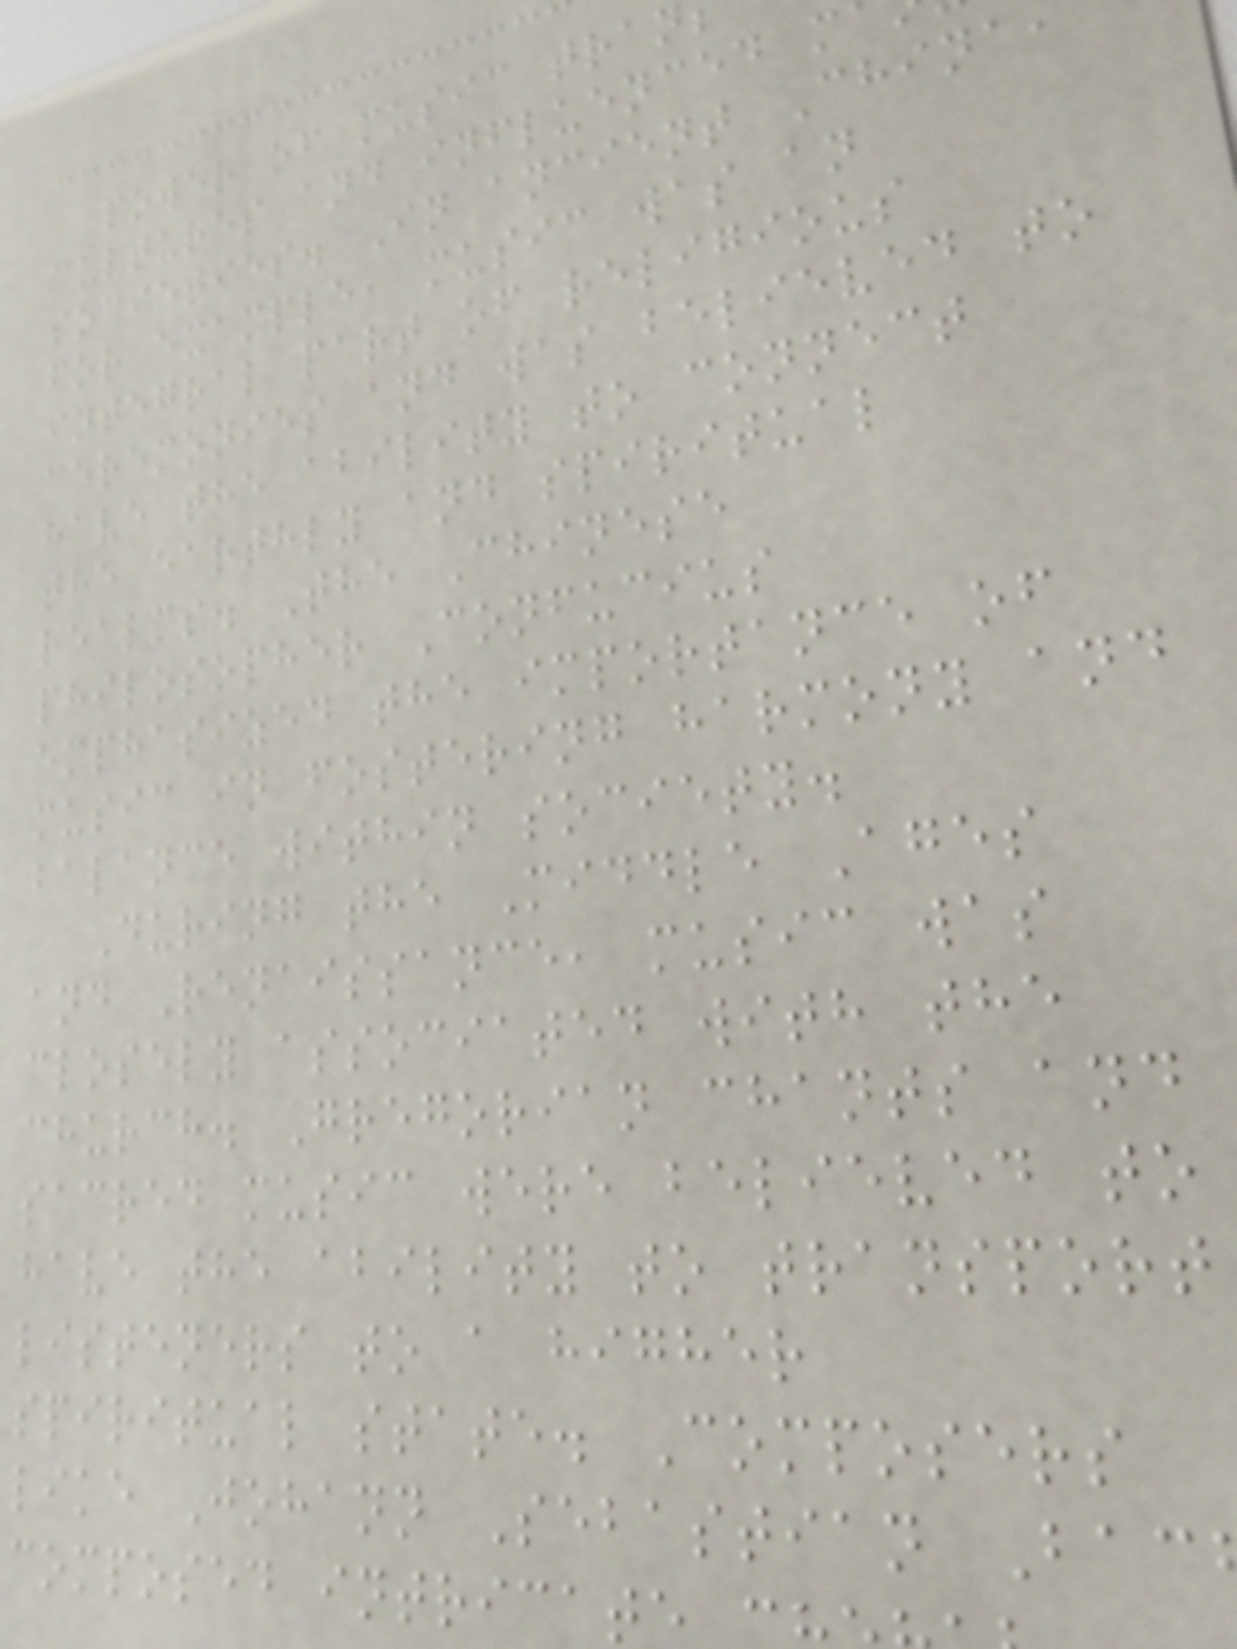power of music tran
cultures and influenced m
societies. In ancient China
for example, music was an
integral part of religious
ceremonies and was believed to
have the ability to connect
the earthly and spiritual
realms. The Chinese
philosopher Confucius
emphasized the importance of
music in fostering harmony and
balance within society.
During the Middle Ages
and Renaissance, music was
closely associated with the
church. Gregorian chants and
sacred music were believed to
have the ability to transport
listeners to a higher
spiritual state. Composers
like Johann Sebastian Bac
composed intricat
